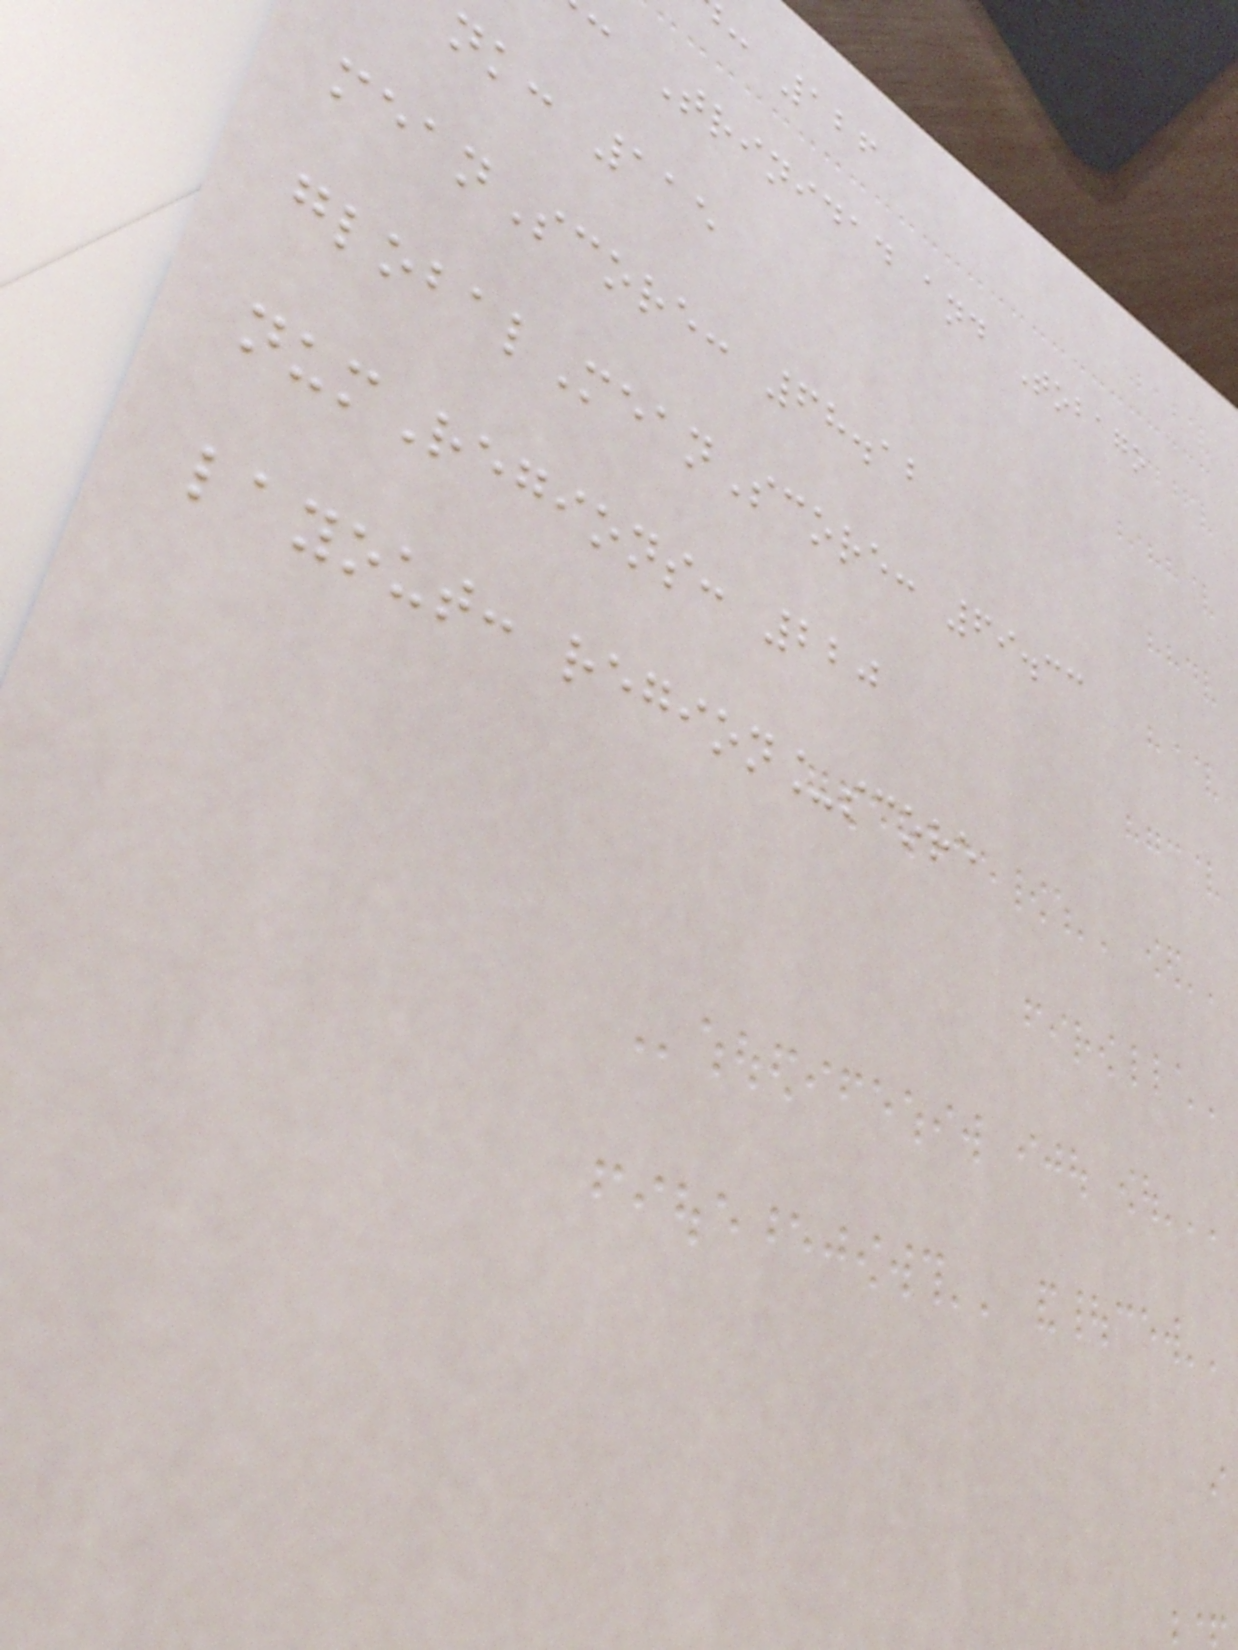: 126
: Trinidad and Tobago
nk: 115
meanScore: 68.12
globalMeanScore: 69.33
numRegions: 220
layout: region_score
